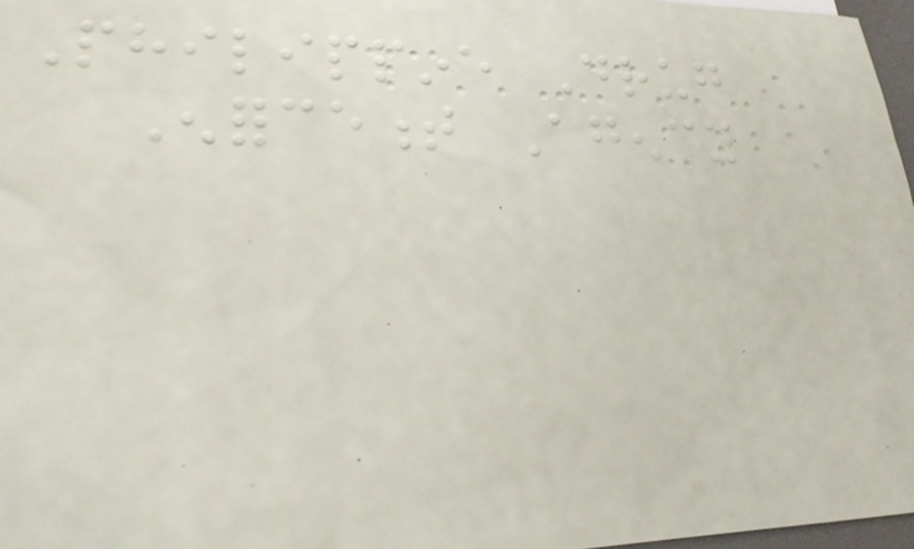Philippine Drug
Enforcement Agency
